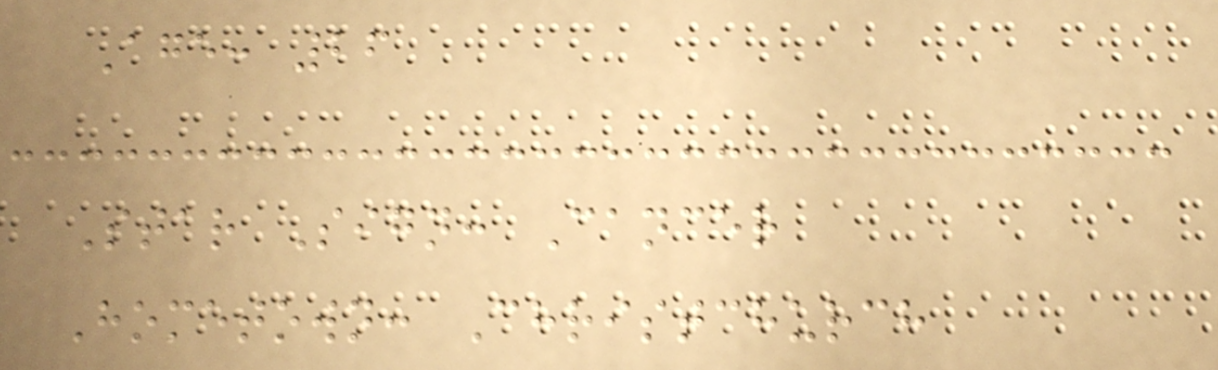Age: 26
Star Sign: Cancer
Hometown: Christchurch
